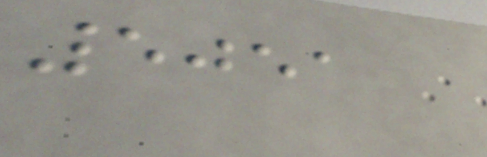5051
